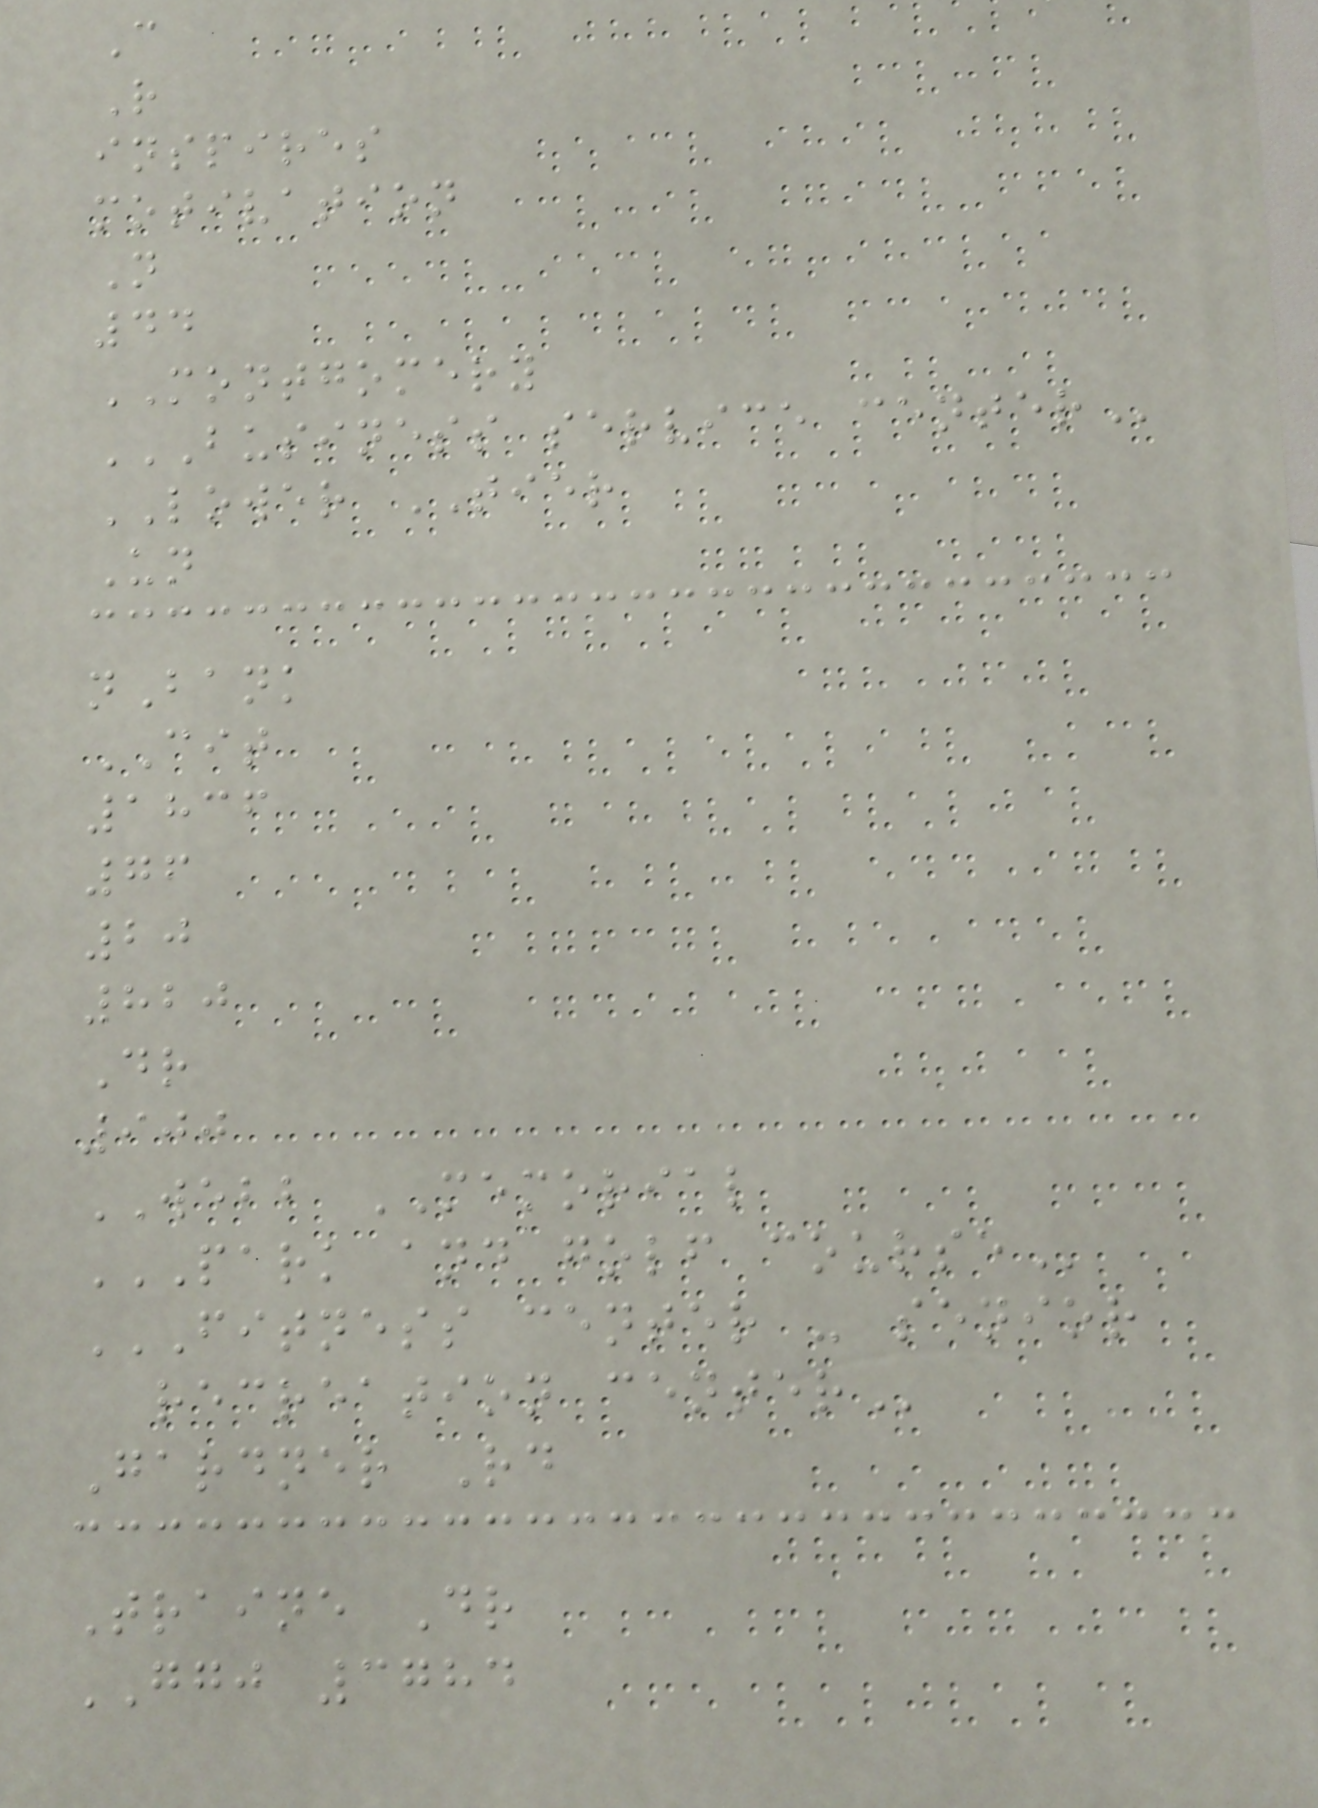C
R
inspires
motivation
N
44
MONTGOMERY
BUSINESS SERVICE CENTER
LOWER TIER
Un
nBank
CIT
1836
76
20
820
Dr
900
WEBB MEMORIAL
PARK AND GOLF COURSE
FITNESS CENTER - SENIOR
RECREATION CENTER
Gardner Rd
Traine Dr
GGJ 3784
